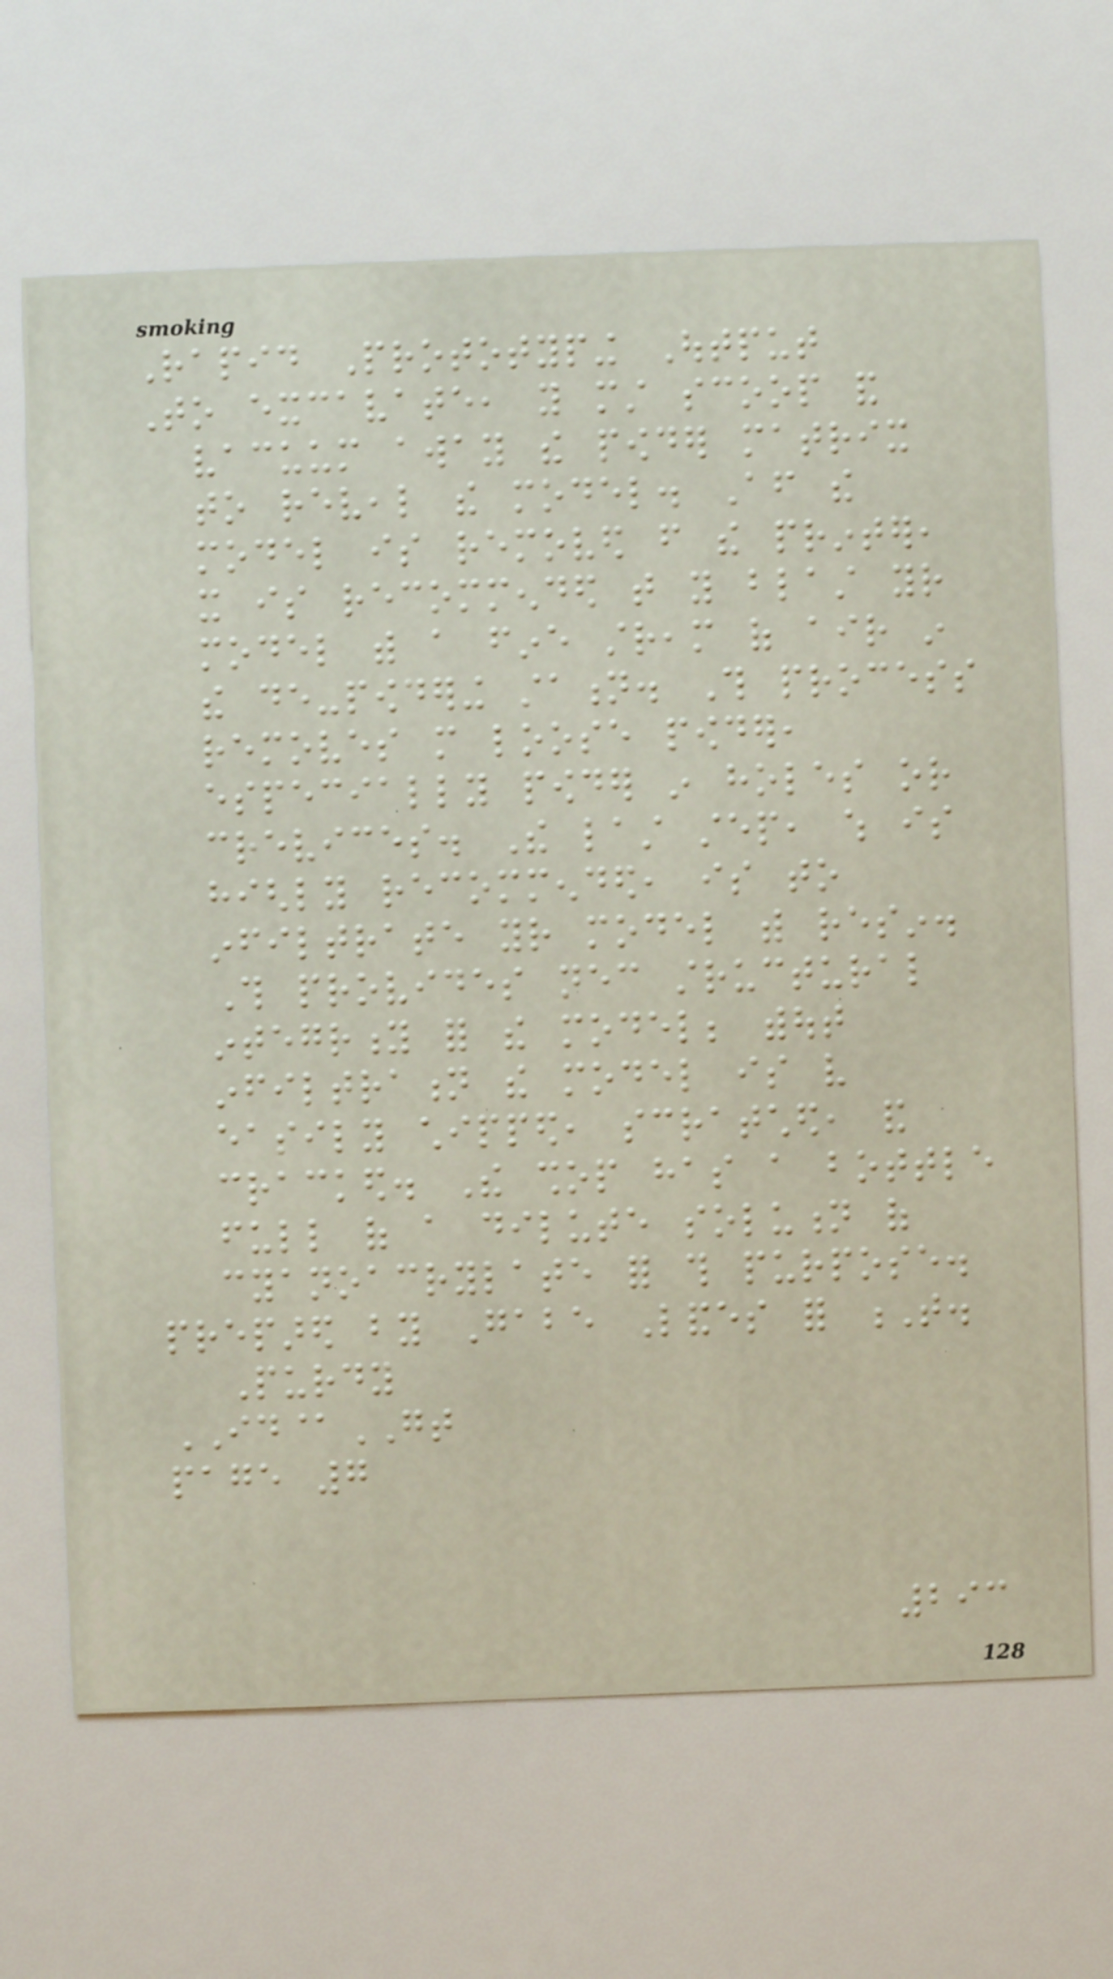Rapid Prototyping Output
To excavate, you must scoop and
vacuum away the powder matrix
to reveal the model. After the
model is removed from the printer,
it is recommended that you blast your
model with a fine stream of air in
the de-powdering station. This process
removes more loose powder,
especially powder in holes or
crevices. The last step, which is
highly recommended, is to
infiltrate your model with resin.
This provides necessary structural
integrity for the model; without
infiltration the model is very
easily chipped, scratched, and
cracked. The shop has a bottle
full of a dilute solution of
cyanoacrylate for this purpose.
prepared by Gabe Landes for T.
Purdy
ID@GT
page 7
293
